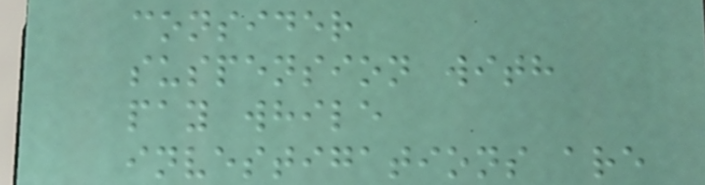consider
suspension with
pay while
investigations are
